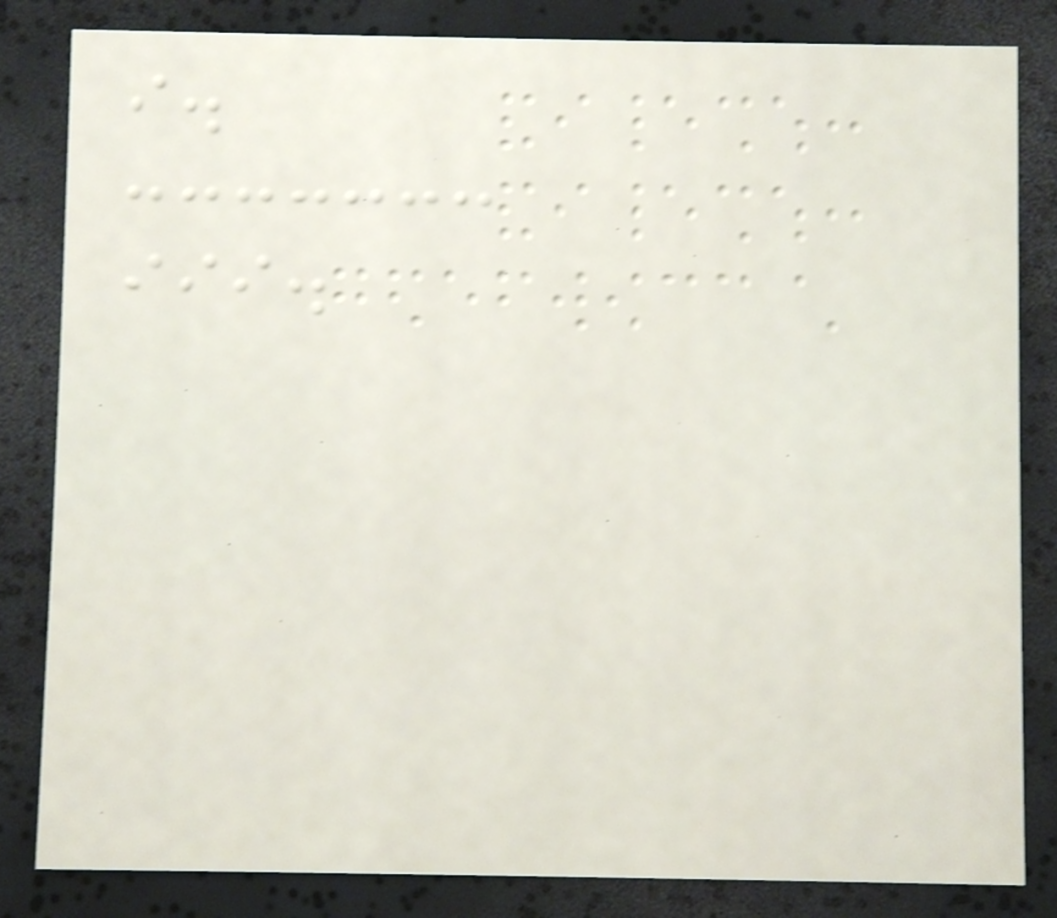i.
iii.
